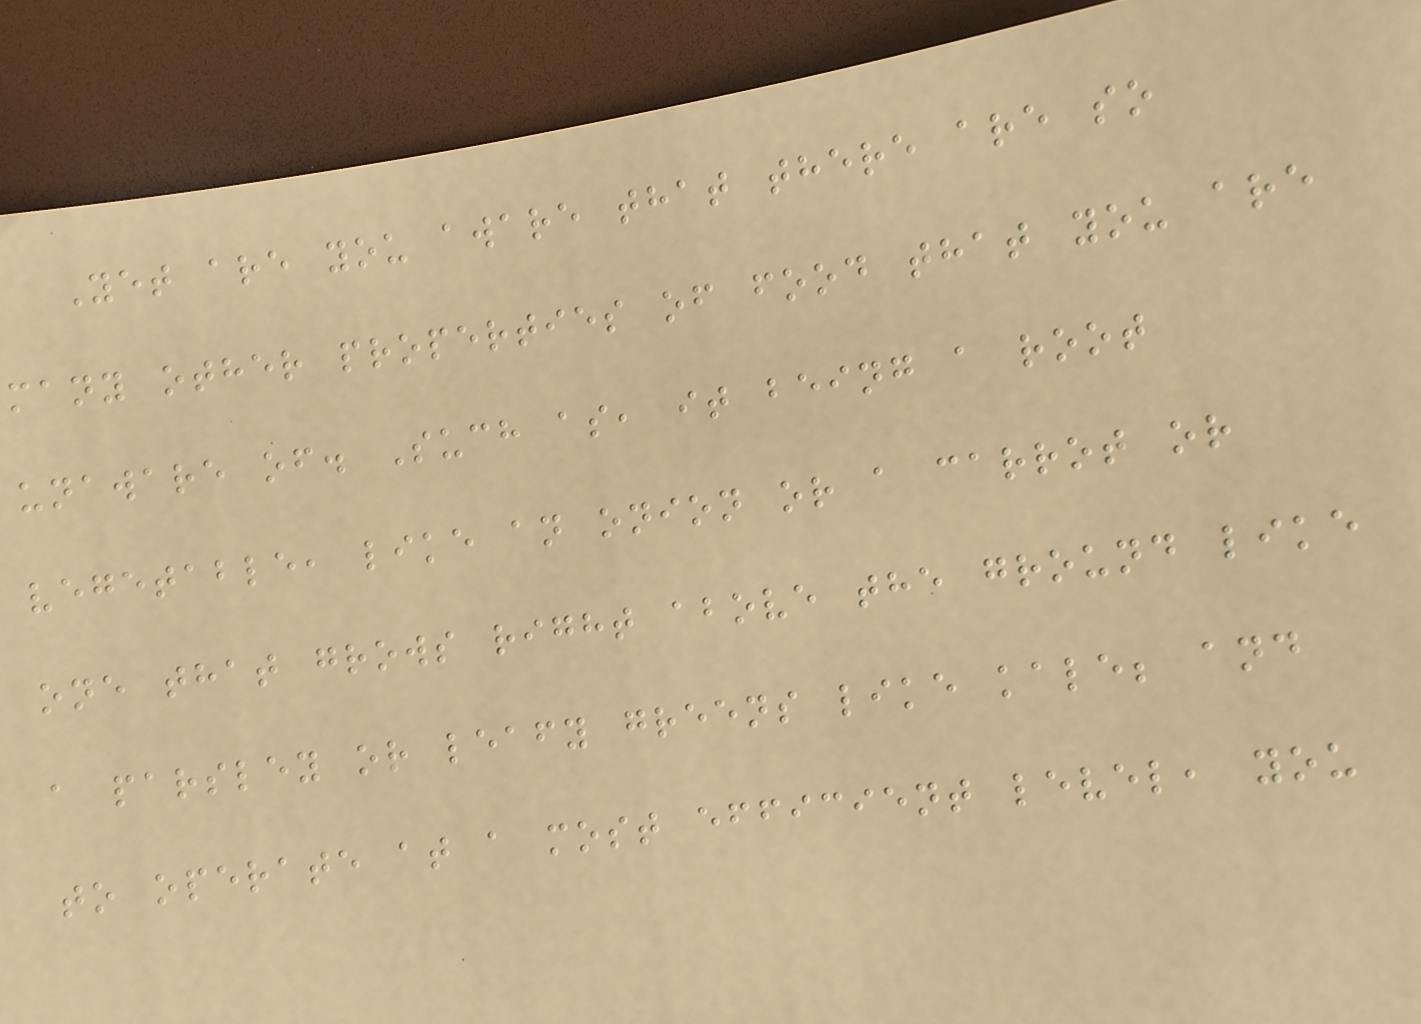Yet are you aware that there are so
many other properties of food that you are
unaware of. Such as, it being a root
vegetable, like an onion or a carrot or
one that grows right above the ground like
a parsley or leafy greens like kale; and
to operate at a most efficient level, you
